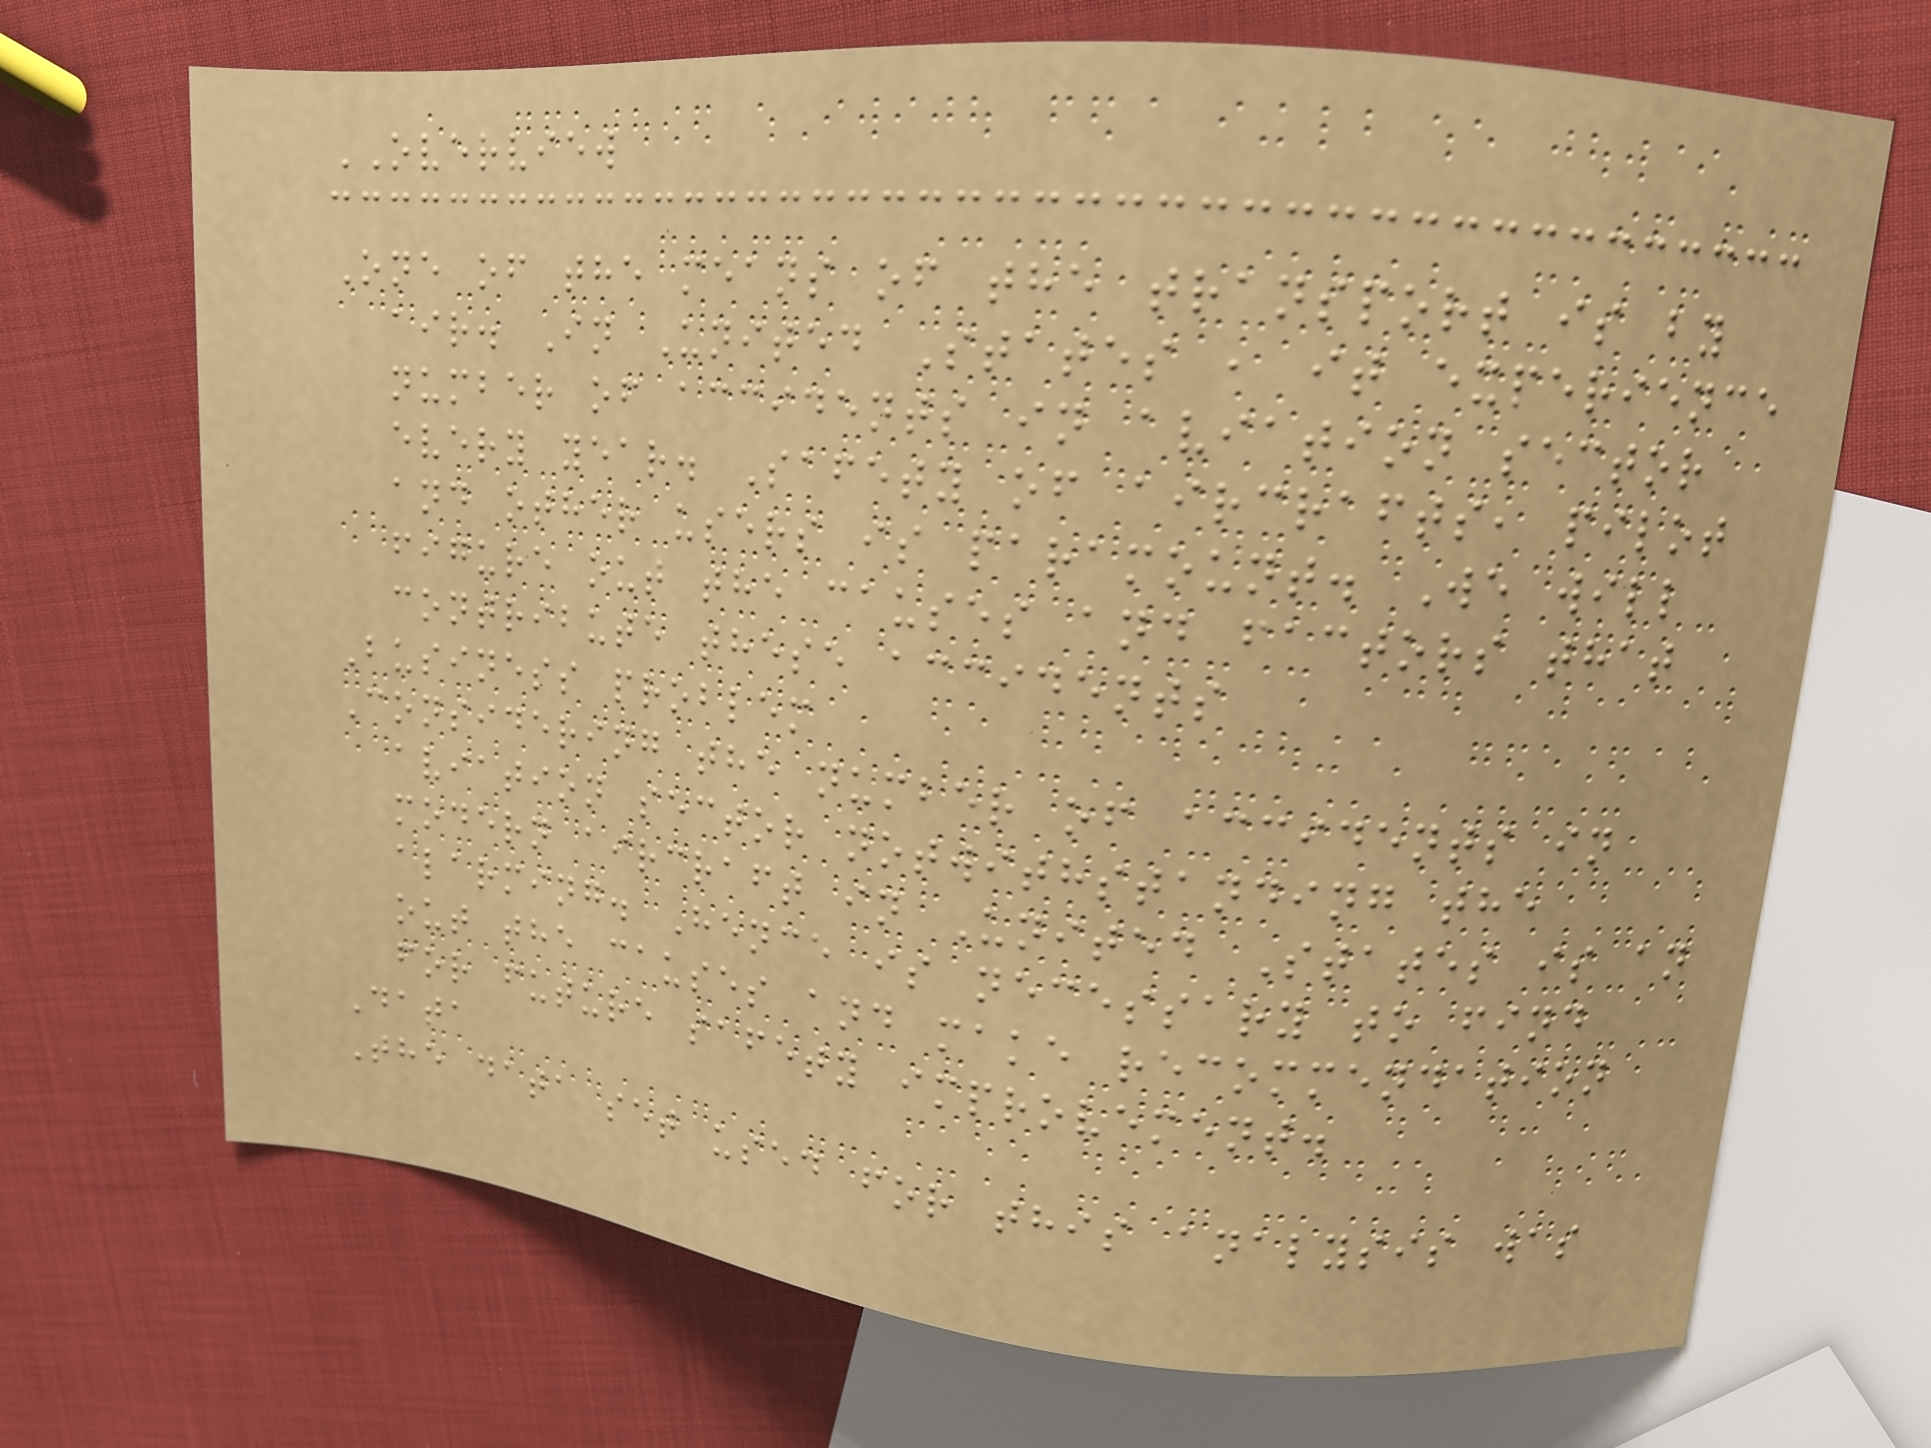OVERVIEW
One of the means of the transport is by
air. In United States , it experience
number of accidents in aviation sector
every year. Safety of aircrafts, pilot
and other users is paramount. We will
figure out the causes and factors that
contribute these accidents
Business problem
Considering the number of accidents in
aviation sector notwithstanding the
modern aircraft in United States is an
alarming. Hence is necessary to find
out the causes and make recommendation
for future safety improvement.
Data
The data set used for this analysis was
